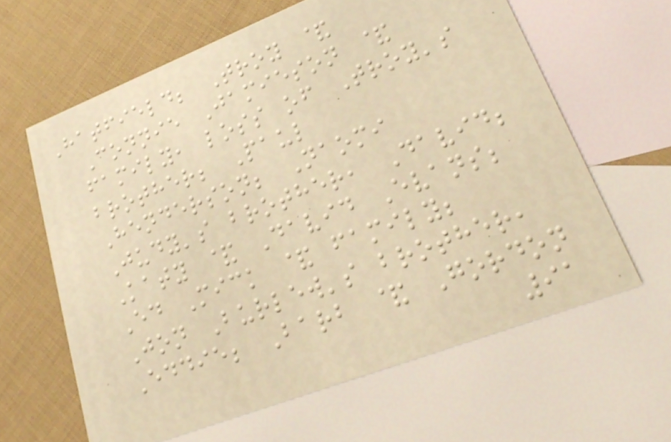Hatfield; Troy &
Connie Jamieson &
family, loss of Troy's
brother; Paul
Henderson; Naomi
Judy's brother, David;
Katy & David Evans;
Ed Mick & family;
Jon Burlew's brother,
Eddie; Barb & Gordon
91
